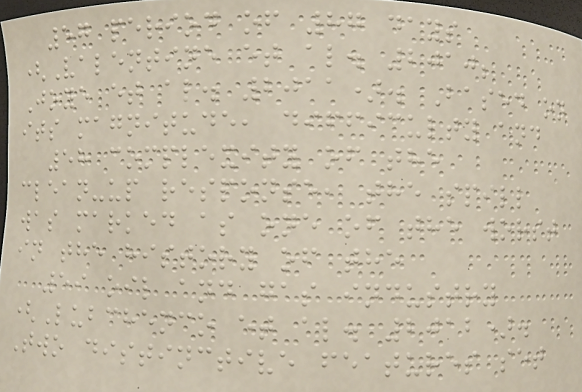57 period of 87 days
(Valentine et al. 2010;
Joye et al. 2011). Based on
its magnitude, difficulty and
58 complexity of the
clean-up response, the spill
was marked as one of the worst
in the history of the
59 oil and gas industry
(Lubchenco et al. 2012).
Two distinctive features set
